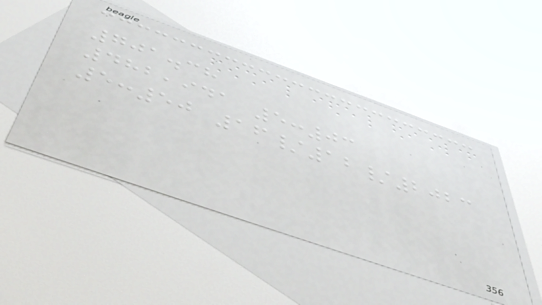701.38
482,941 5:03
5:50 16/12/2023
